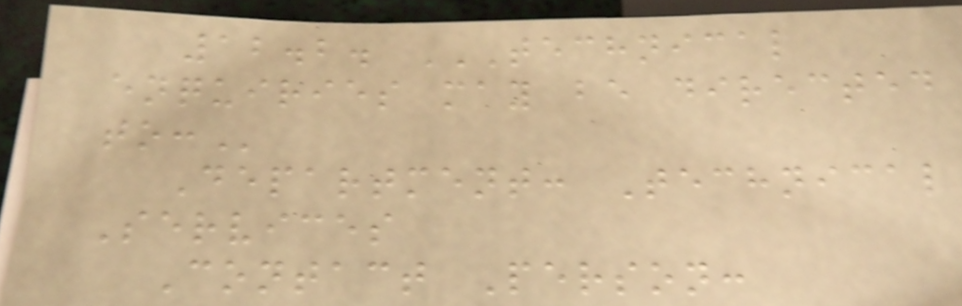12.2. TECHNICAL
ENQUIRIES MAY BE DIRECTED
TO:
Department: Technical
Services
Contact Person:
